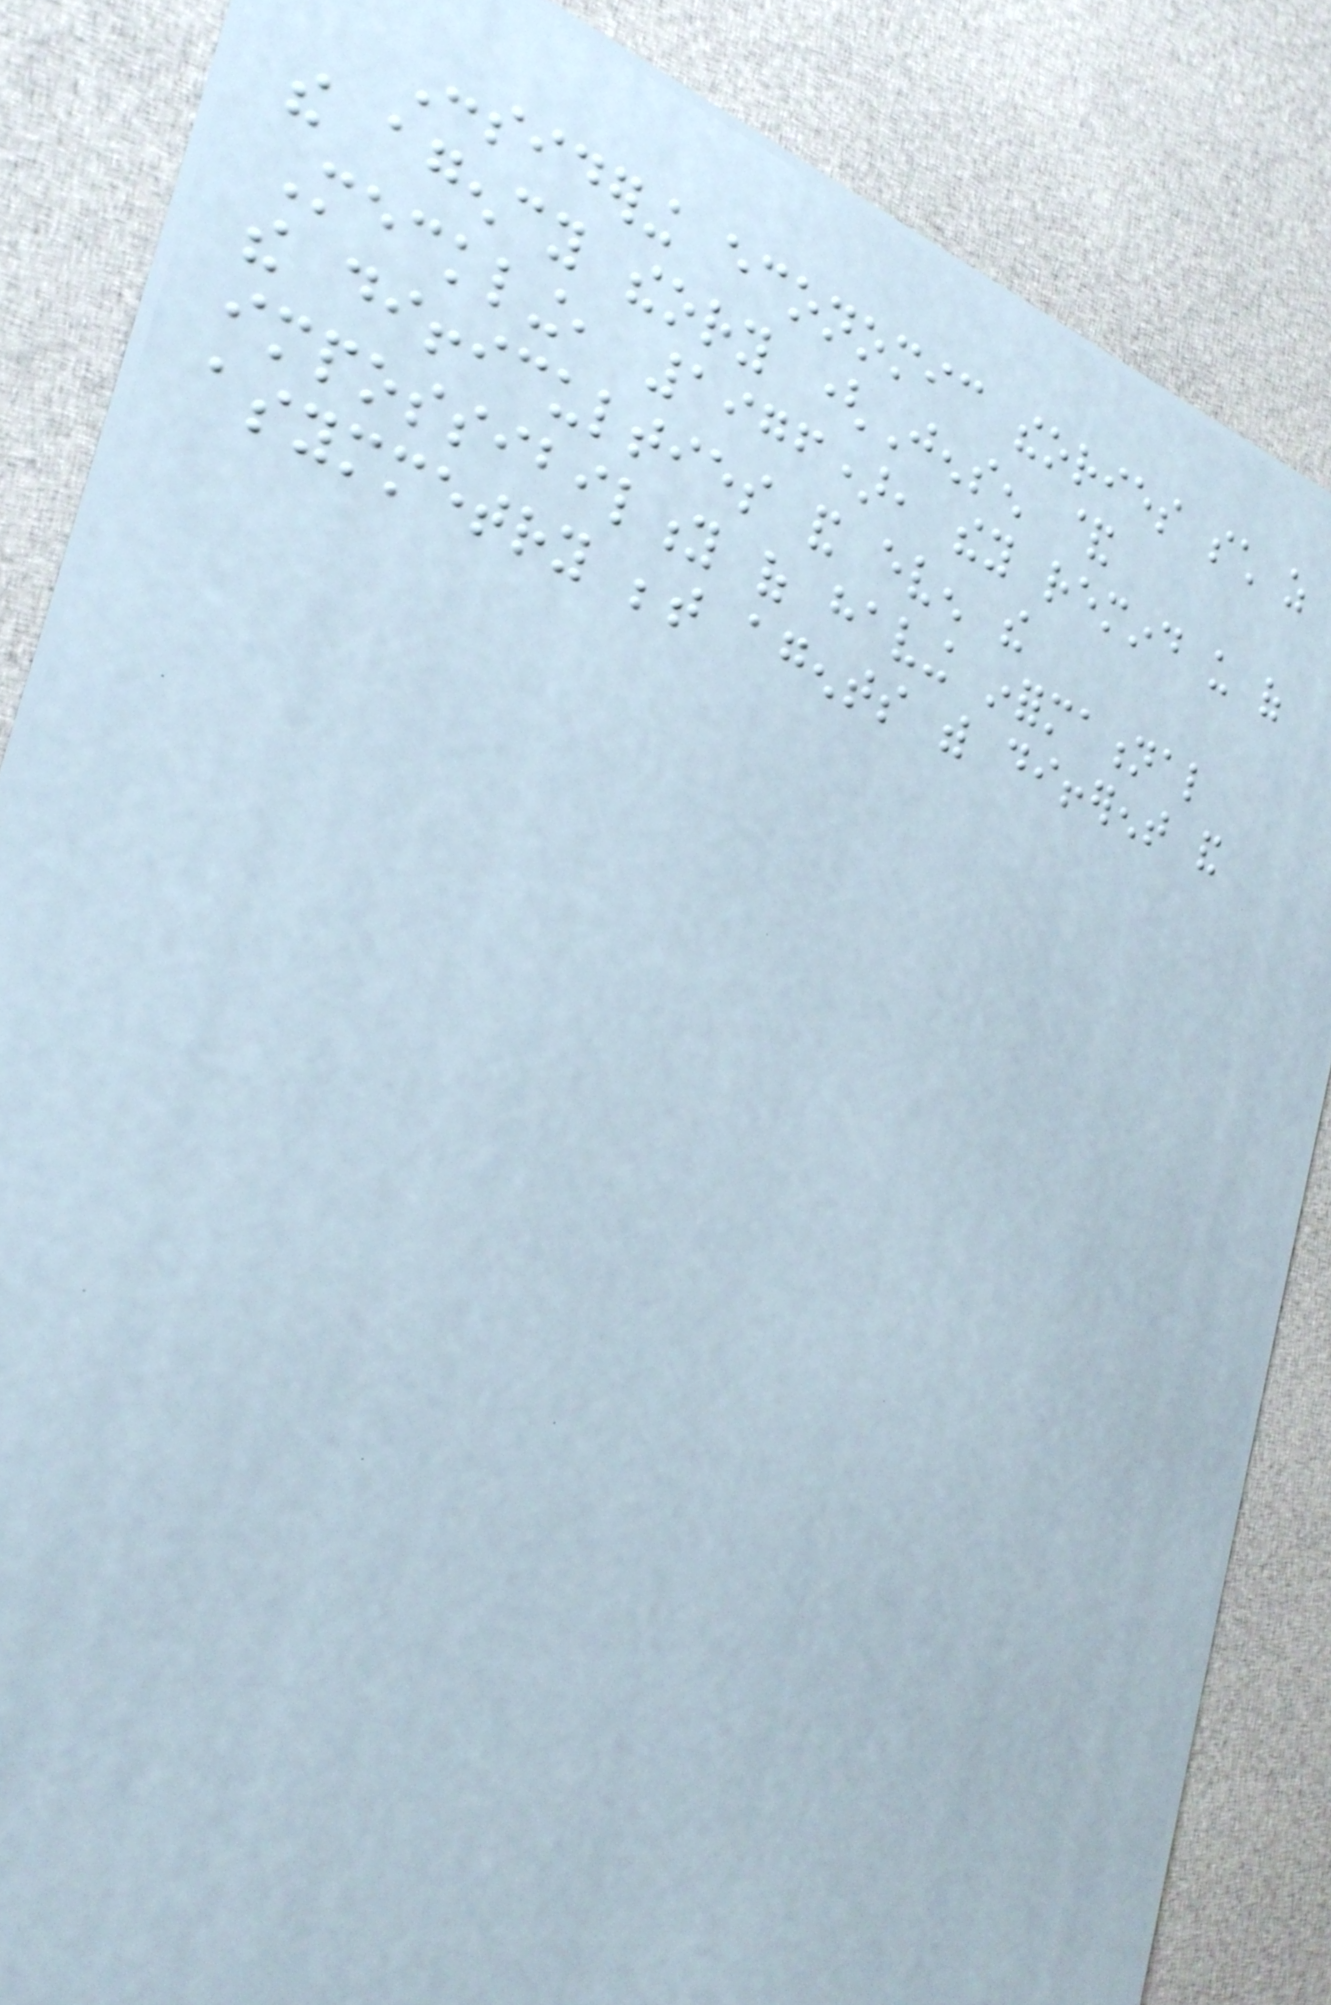Considering economic theories such as
the agency theory (Jensen &
Meckling, 1976), they remind us of
the difficulties and even the
impossibility of having informational
asymmetry between agents with different and
